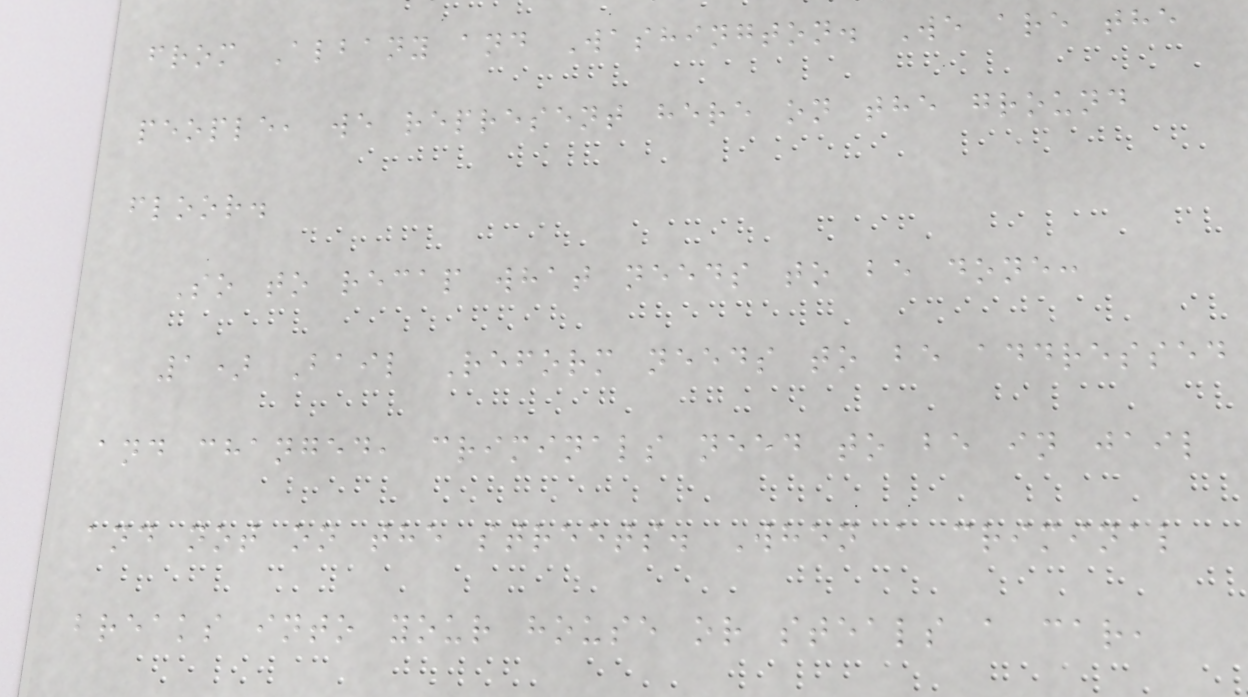from Albany and Washington. We are the
people, we represent here on the ground
floor.
So to recap what needs to be done:
1) Bail Reform needs to be addressed
and changed, criminals need to be in jail
and not on the streets. When a criminal
breaks into your house or steals a car,
